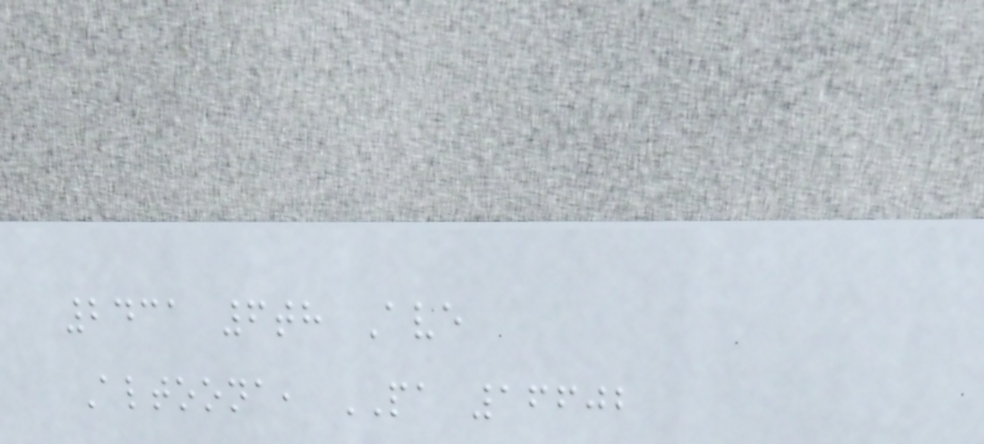2431 6th Ave
Altoona, PA 16602
